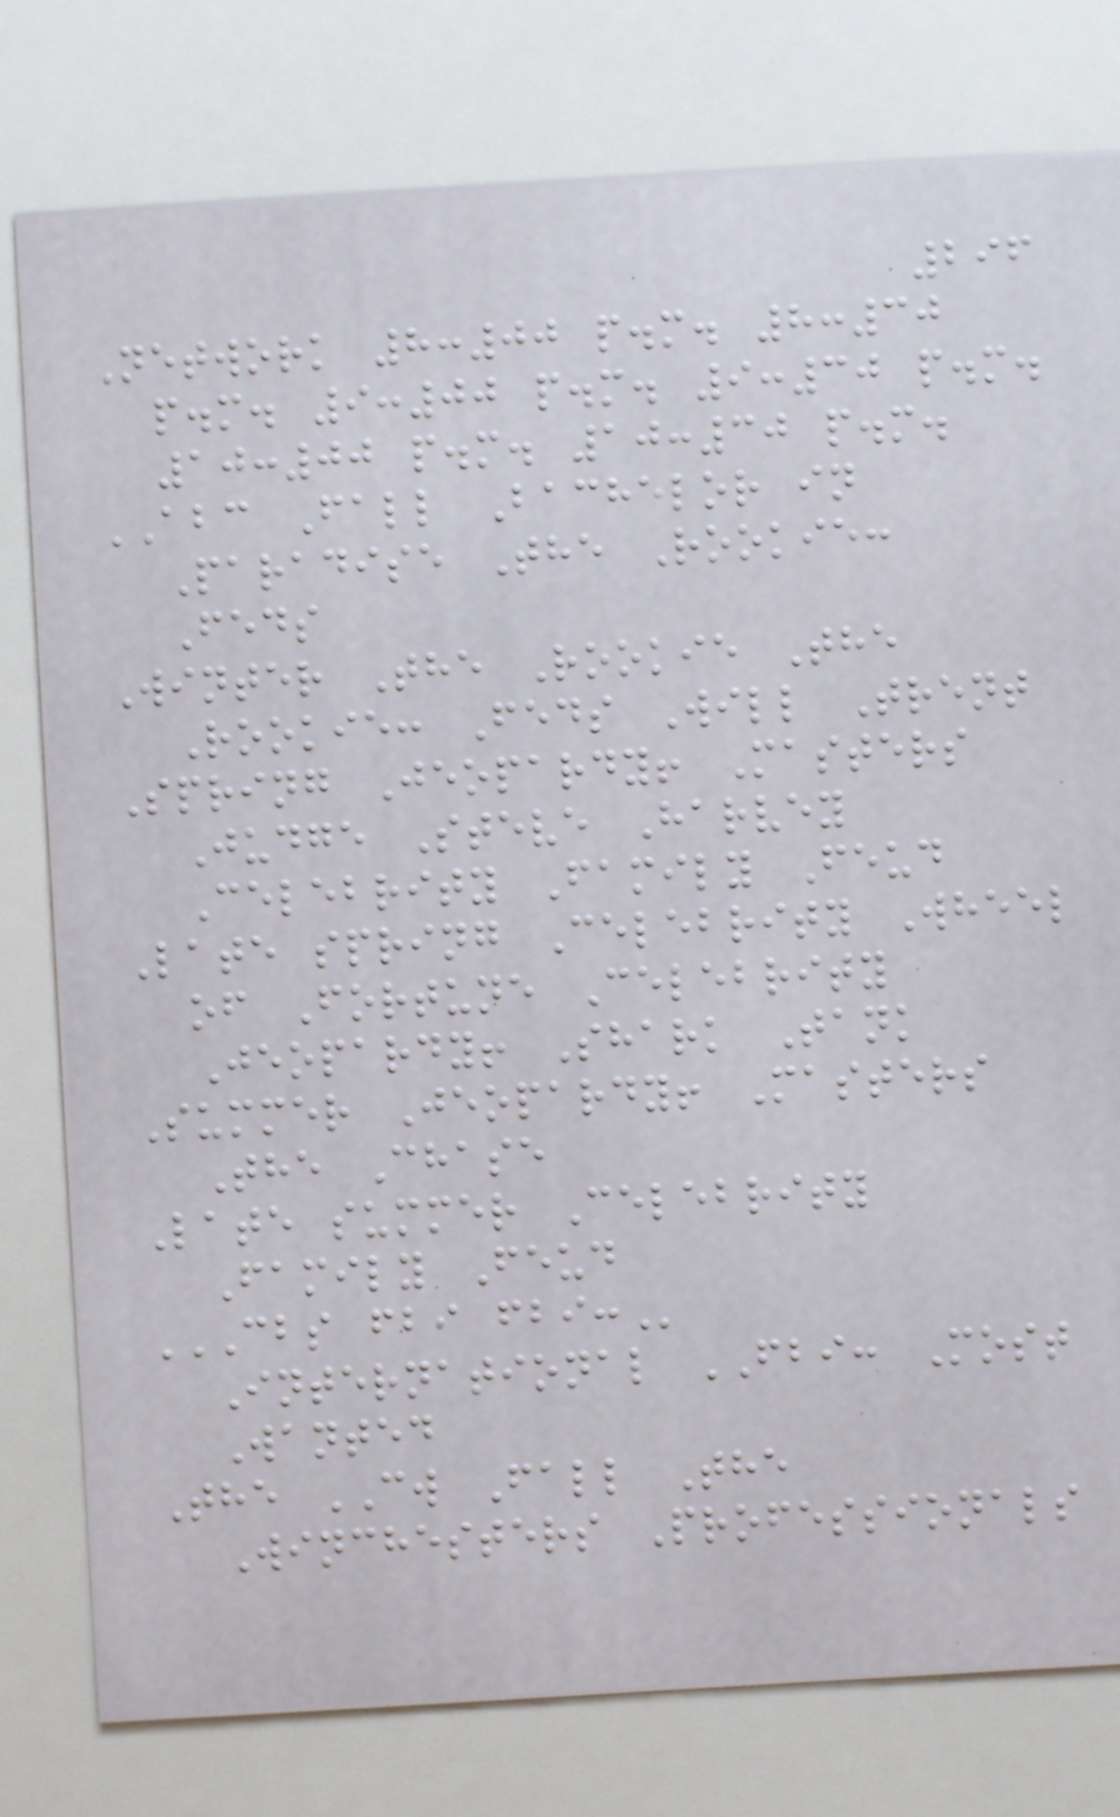296
Network 8:00 p.m. 8:30
p.m. 9:00 p.m. 9:30 p.m.
10:00 p.m. 10:30 p.m.
ABC Fall Bachelor in
Paradise The Rookie:
Feds
Winter The Rookie The
Rookie: Feds Will Trent
Spring Jeopardy! Masters
Judge Steve Harvey
Celebrity Family Feud
Late spring Celebrity Wheel
of Fortune Celebrity
Jeopardy! Shark Tank
Summer Jeopardy! Masters
The Chase
Late summer Celebrity
Family Feud
CBS FBI FBI:
International FBI: Most
Wanted
The CW Fall The
Winchesters Professionals
